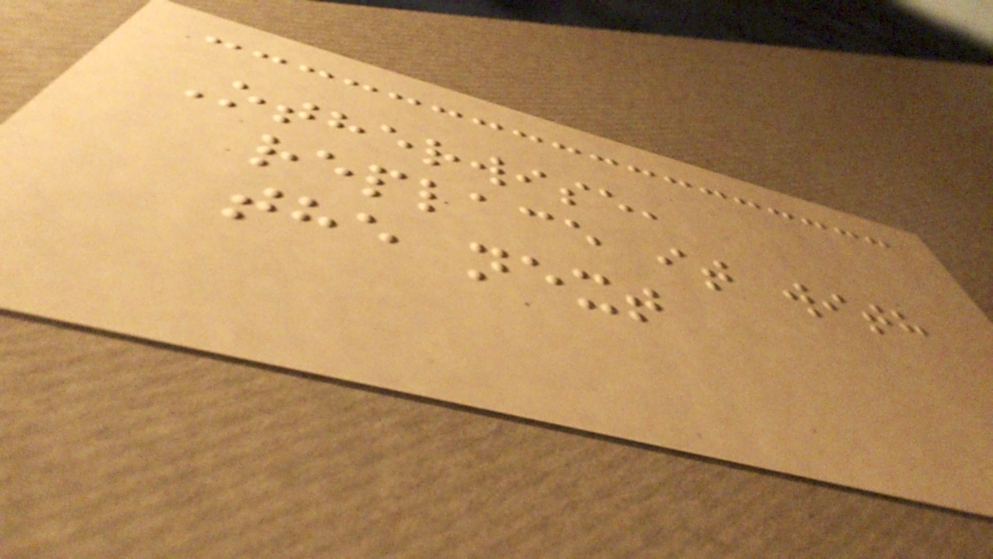Otherwise,
replace it with
the next
